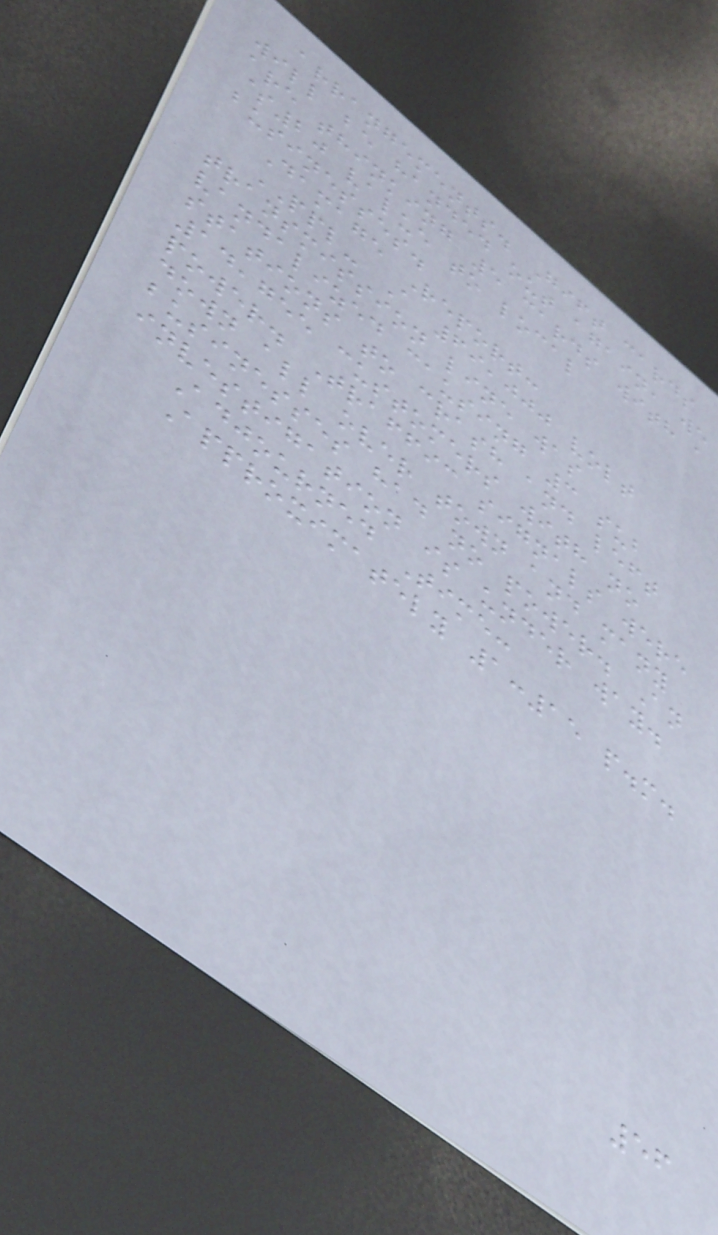arrangements. Gift cards
will be handed out again, we
are thinking 5 cards with a
$20 value to local
businesses.
Damage Report:
PPL- A 69,000 volt
transmission line was
vandalized causing 3 sub
stations to crash and left
14,755 customers with no
power. Traffic signals were
down all over town and many
businesses had no power. An
investigation is under way.
Adjourned Time:
Approximately 1:15 p.m.
56
